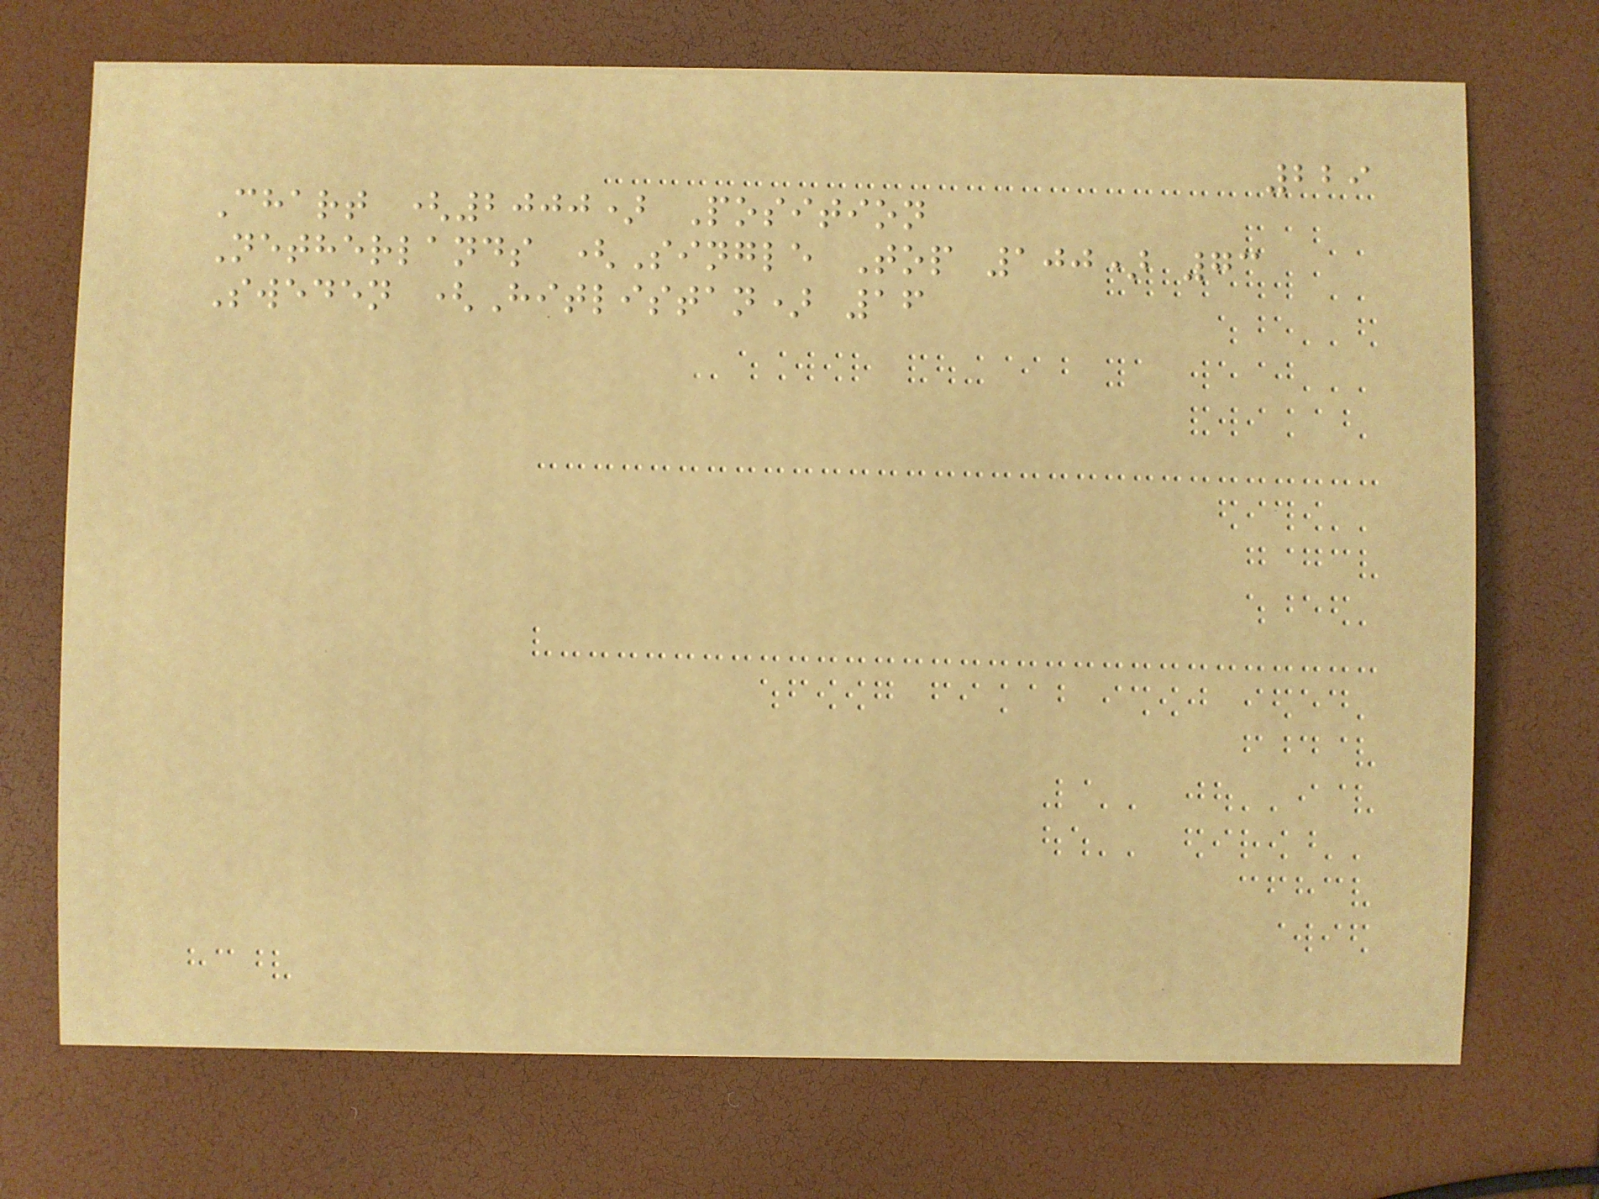229
Chart (2000) Position
Netherlands (Single Top 100) 73
Sweden (Hitlistan) 16
